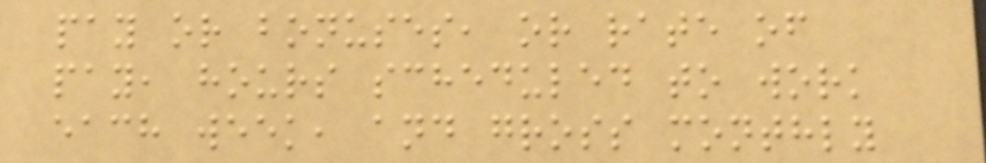pay or bonuses, or rate of
pay, hours scheduled to work
each week, and gross monthly
